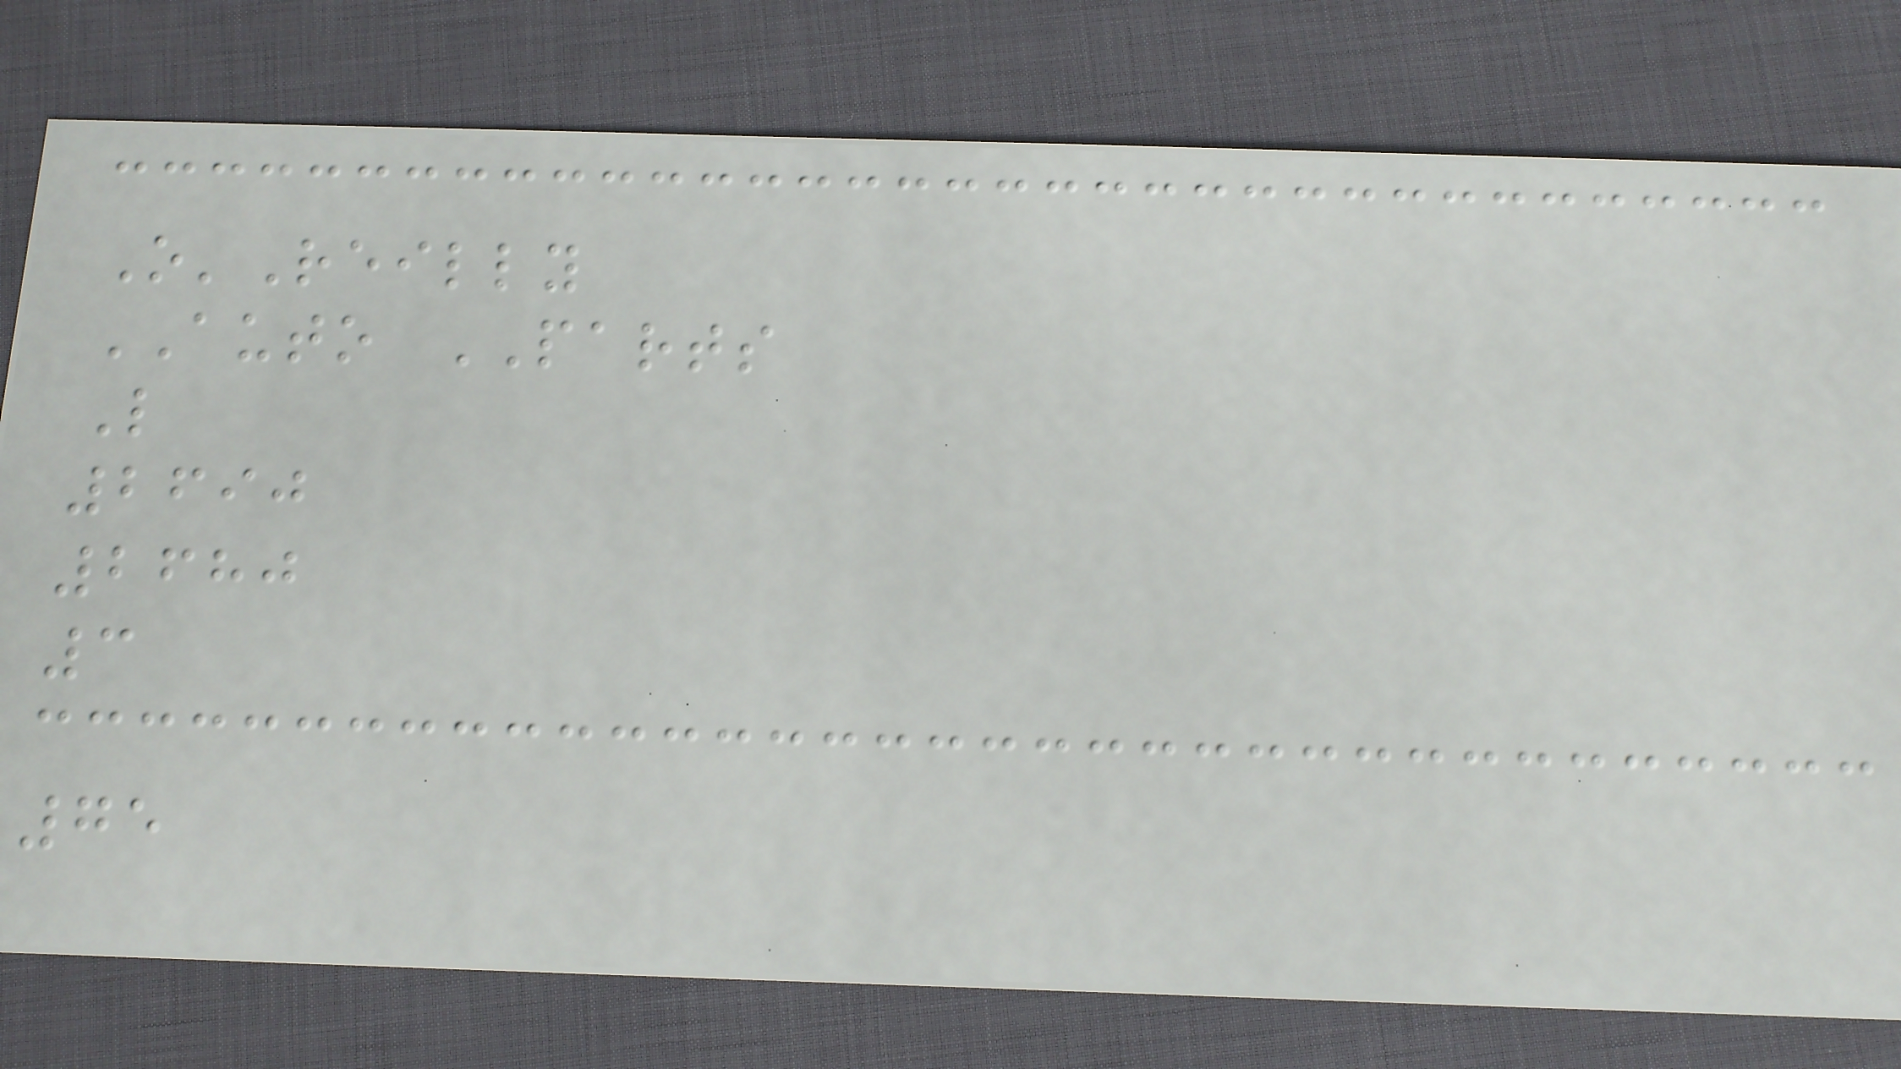O'Reilly
AUTO PARTS
L
2690
2680
3
75
